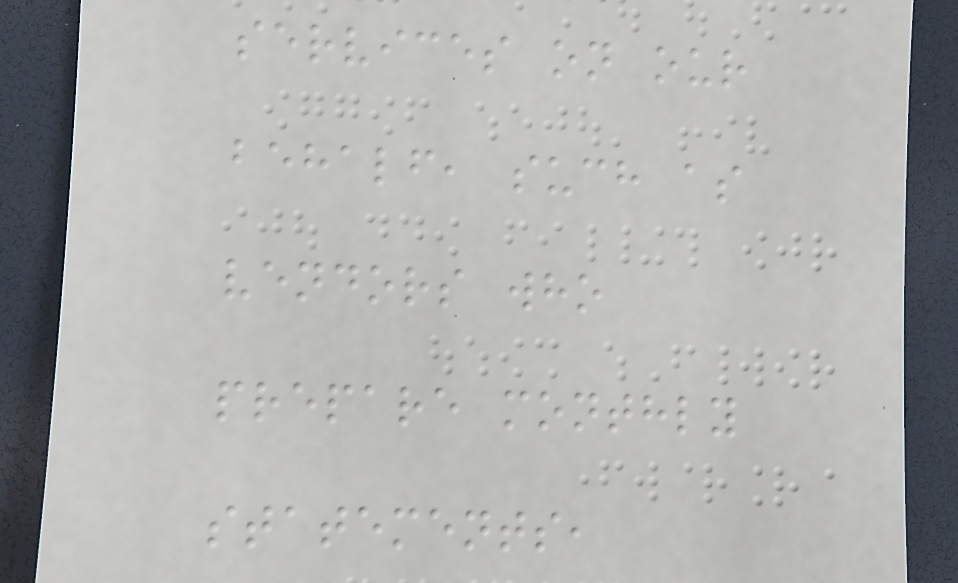services on our
behalf, such as
vendors who
prepare monthly
statements,
